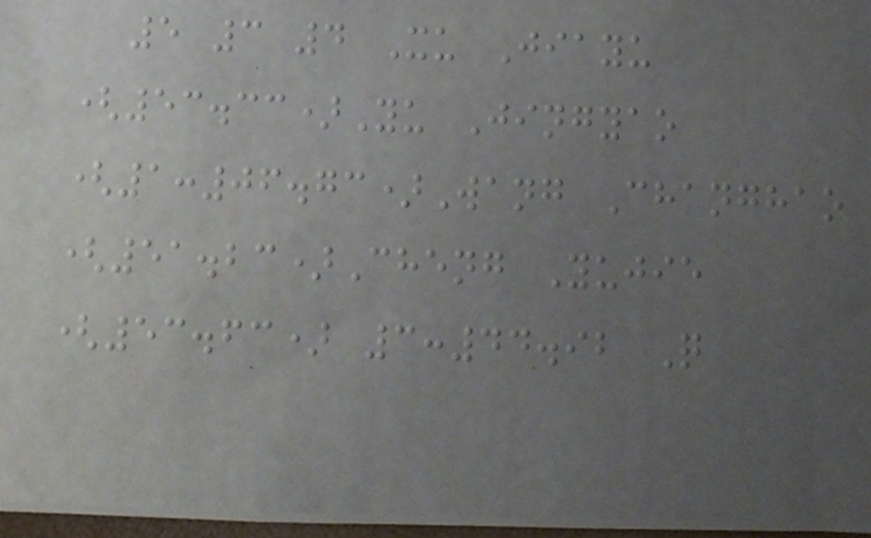5 3 4 Xu Jiayu
(53.33)Yu Jingyao
(1:06.73)Wang Changhao
(51.23)Cheng Yujie
(53.63) 3:44.92 Q
